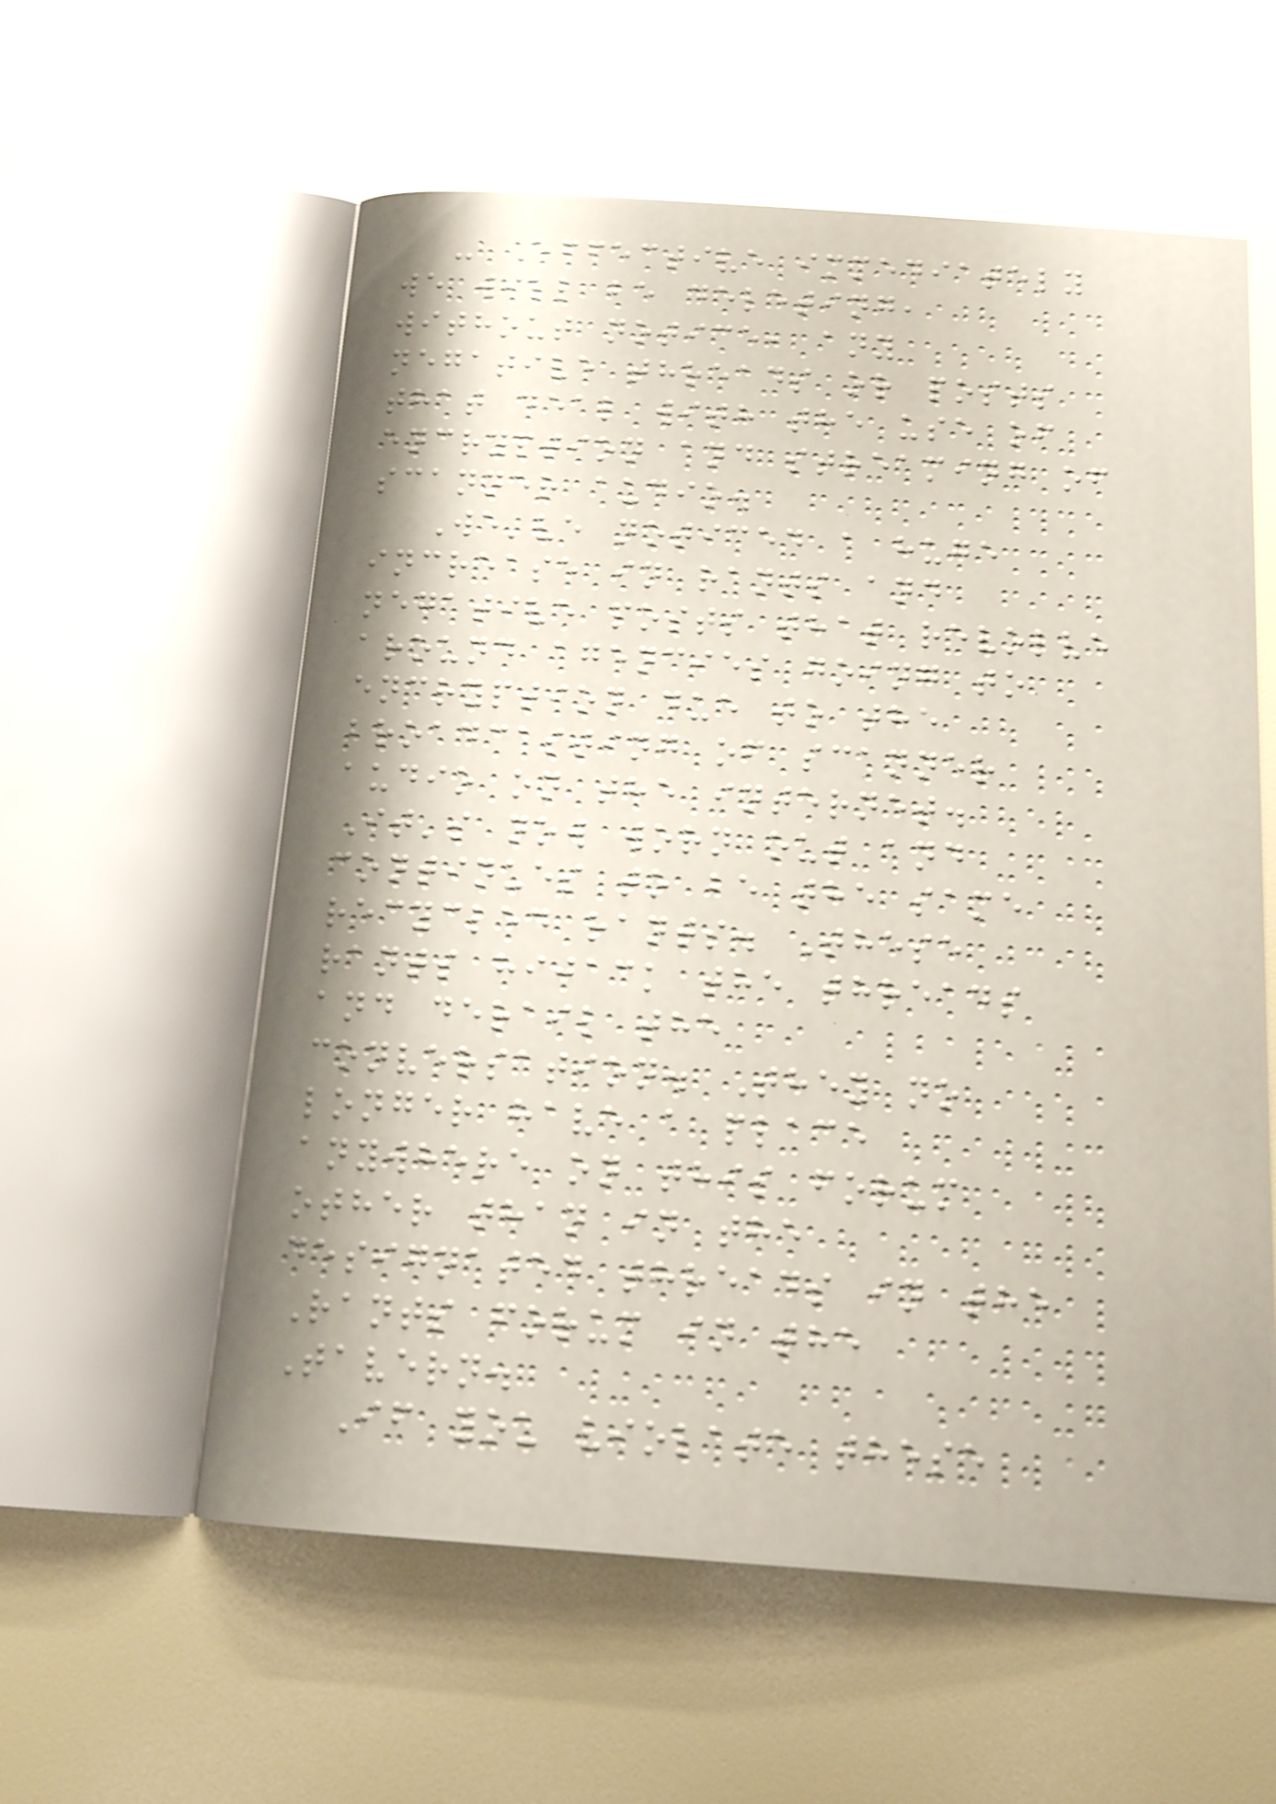- Effective immediately
we will be deleting,
without notice, any
negative threads or posts
that deal with the use of
encryption and streaming of
scanner audio.
We've noticed a huge
increase in rants and
negative posts that revolve
around agencies going to
encryption due to the
broadcasting of scanner
audio on the internet.
It's now worn out and
continues to be the same
recycled rants. These
rants hijack the threads
and derail the
conversation. They no
longer have a place
anywhere on this forum
other than in the
designated threads in the
Rants forum in the
Tavern.
If you violate these
